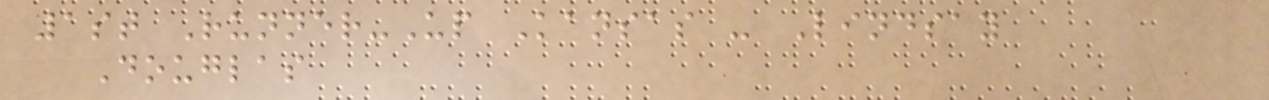1st Runner-Up Kansas - Lindsay
Douglas
